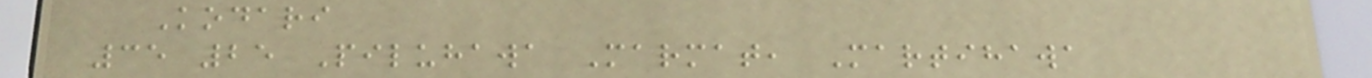Kodari
35 25 Piluhawa Marmat, Martihawa
